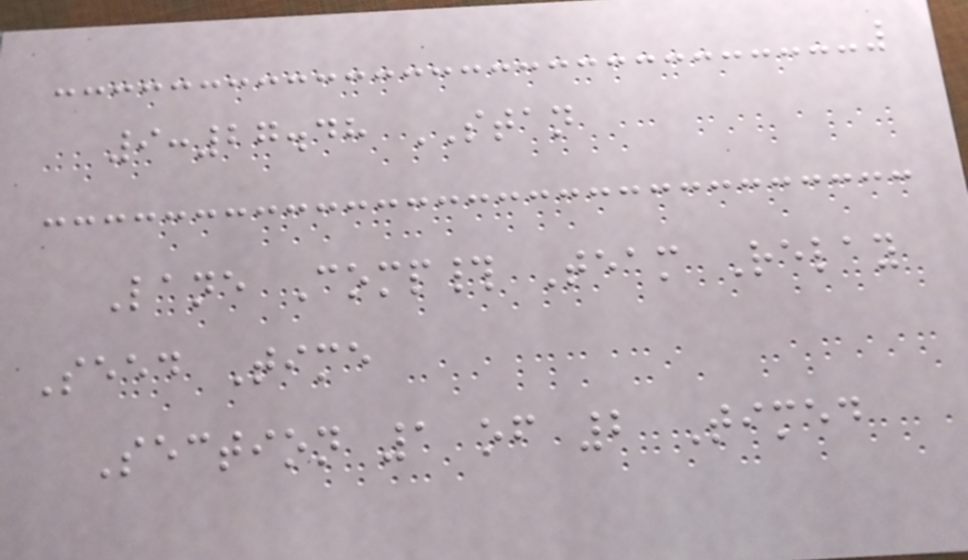9:27.48 STAN
Lane Comp# Team Relay
Seed Time
Section 1 of 2 Timed
